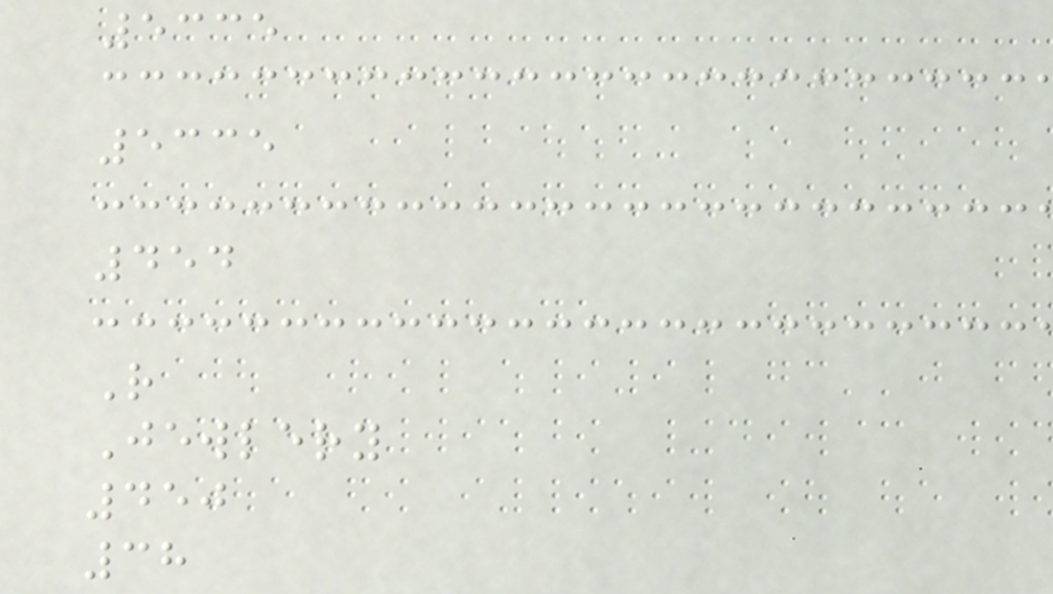5335
5335
454
R
Jewlery
450
38
